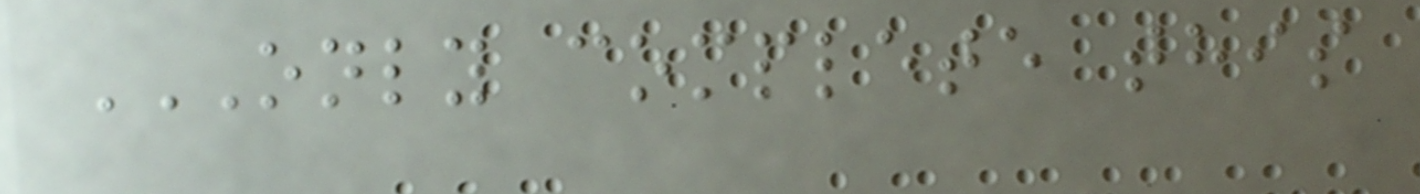ONLY COMPLETE THIS
